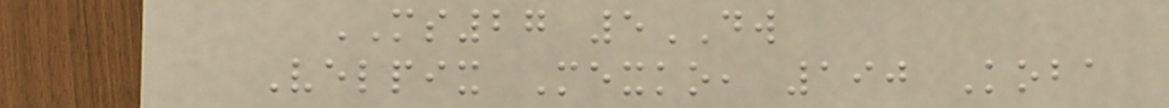MS27 5DW
Velpix Mexko, 190 Koba
